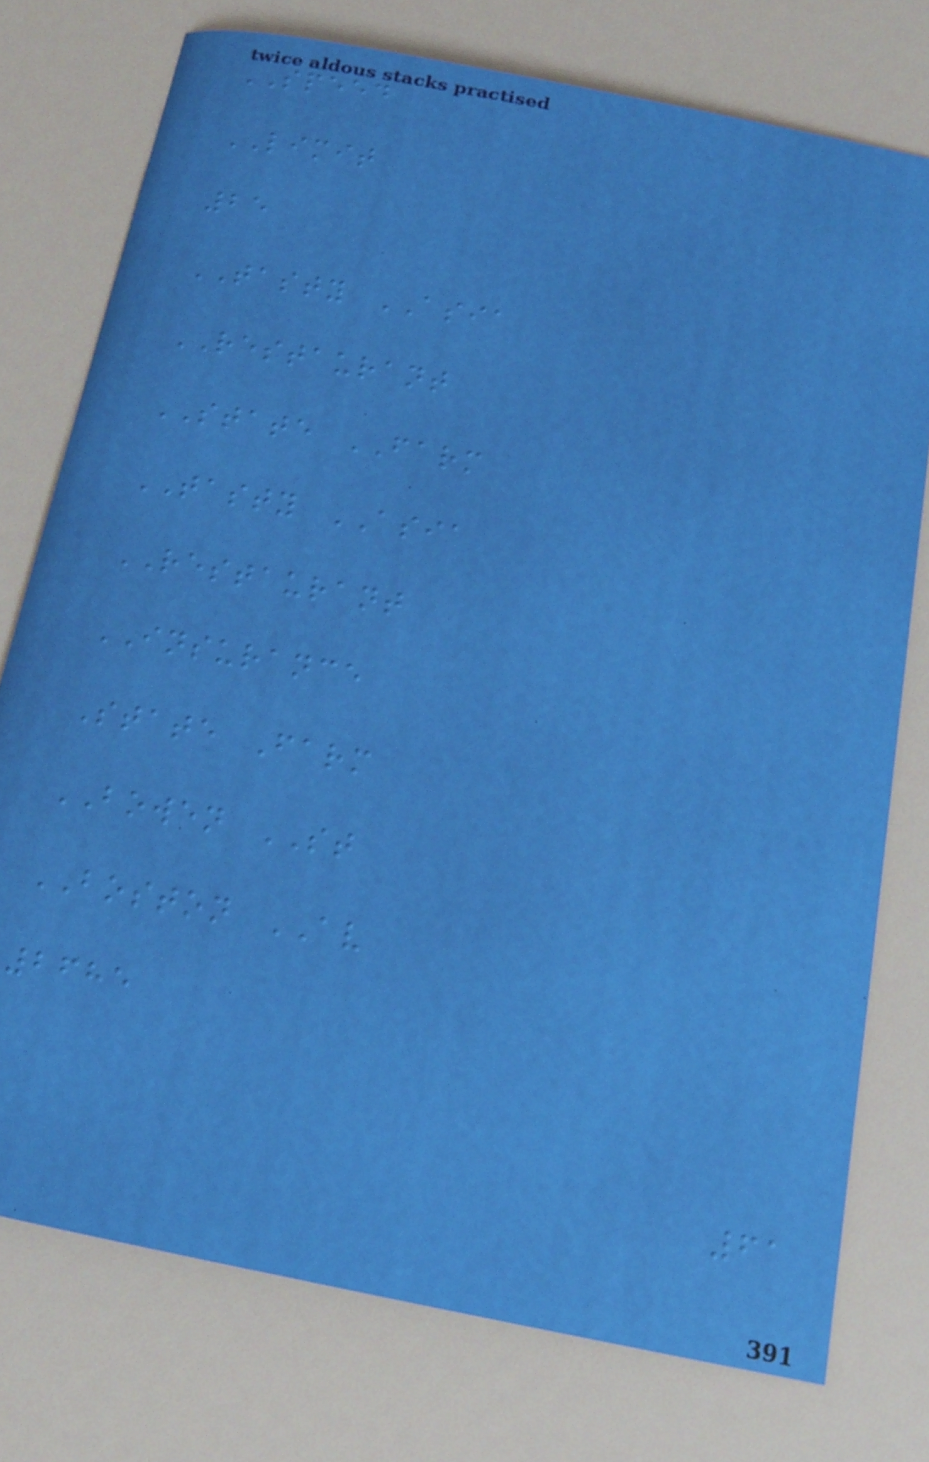SPEED
LIMIT
25
TASTY ASIA
RESTAURANT
STATE FARM
TASTY ASIA
RESTAURANT
INSURANCE
State Farm
BOWEN ST
BOSTON AV
2685
61
